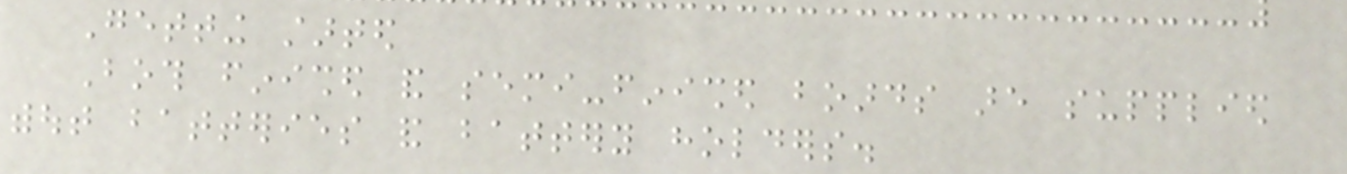Getting started
Both finished and semi-finished boards are supplied
without batteries and battery holders.
